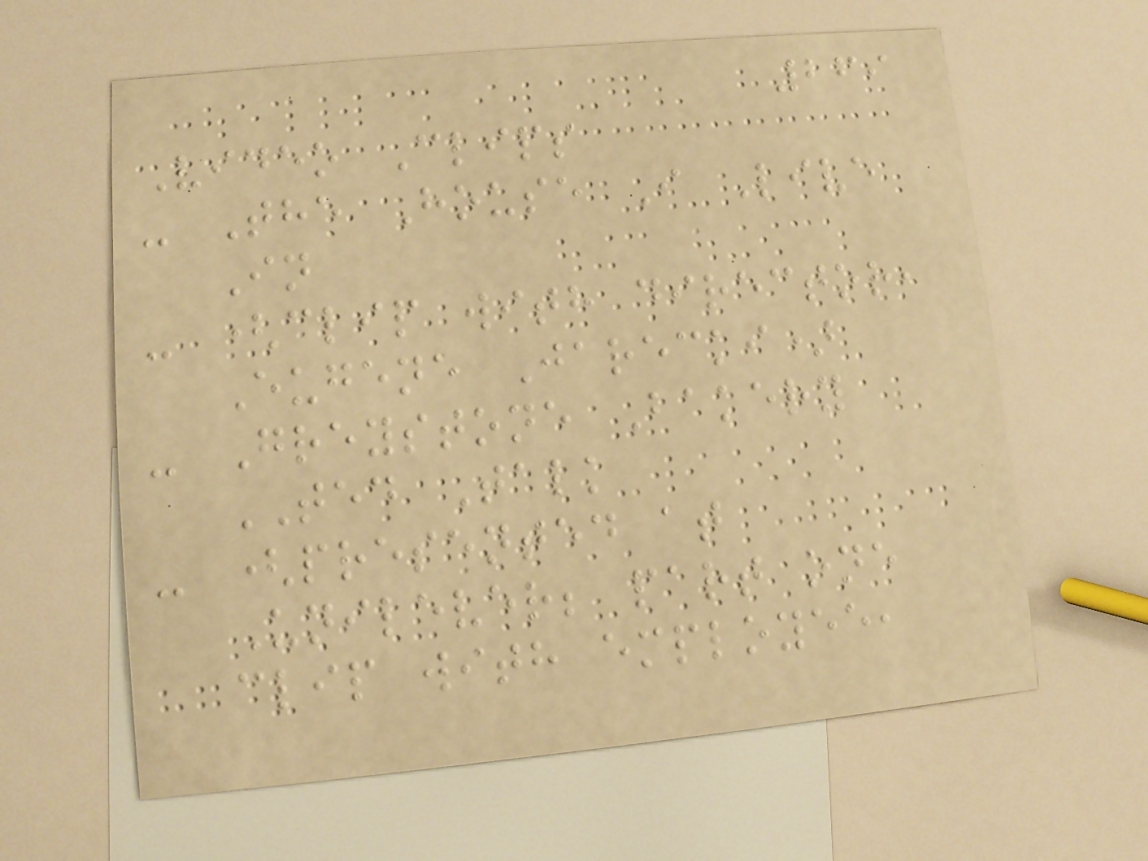269
Video Clips
- The House I Live
In
- (clip with director,
Eugene Jarecki)
- Greystone Bakery
TED Talk
- (presented at
Unilever; part one
clip with employee,
